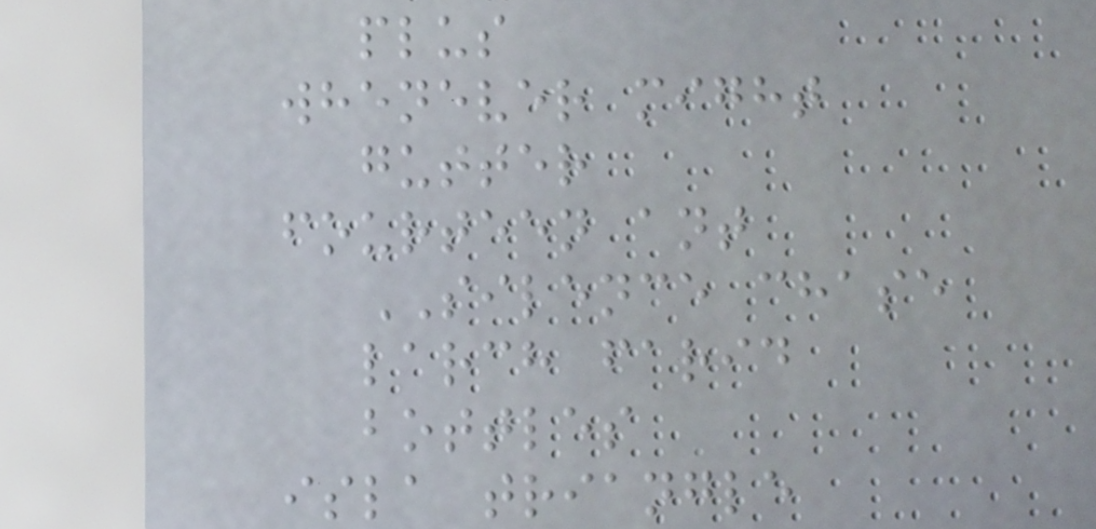plus
whenever might
gutter
fourteen ant
SILENCE chase
larch farid
bottles
isla triangle
